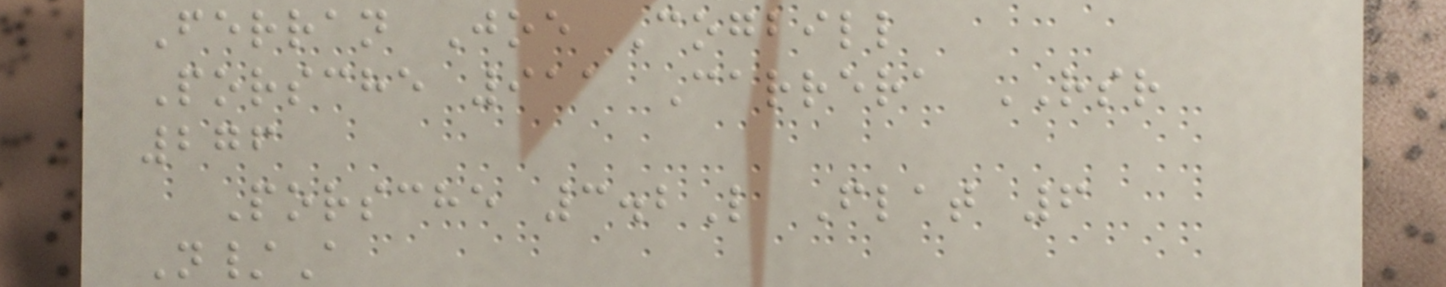Ferran Joe Cogbill
Porsche 911 Carrera RSR
276
Porsche 3.2L Flat 6
N/A
